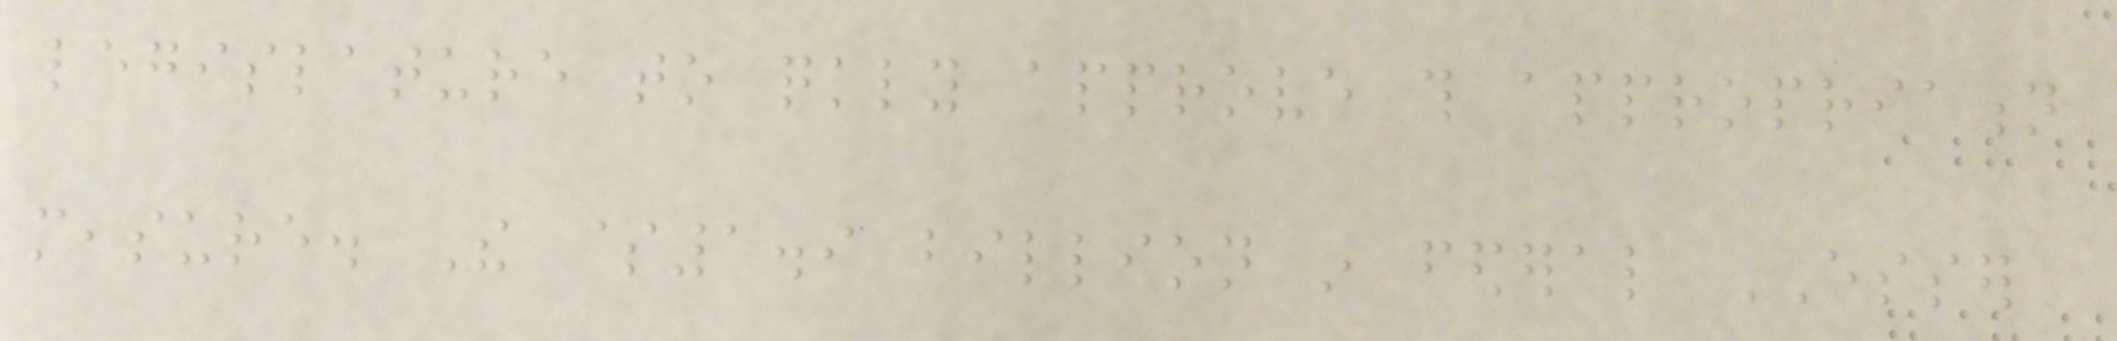legislature to quickly approve this appropriation
measure. The $1.9 billion in federal ESSER
